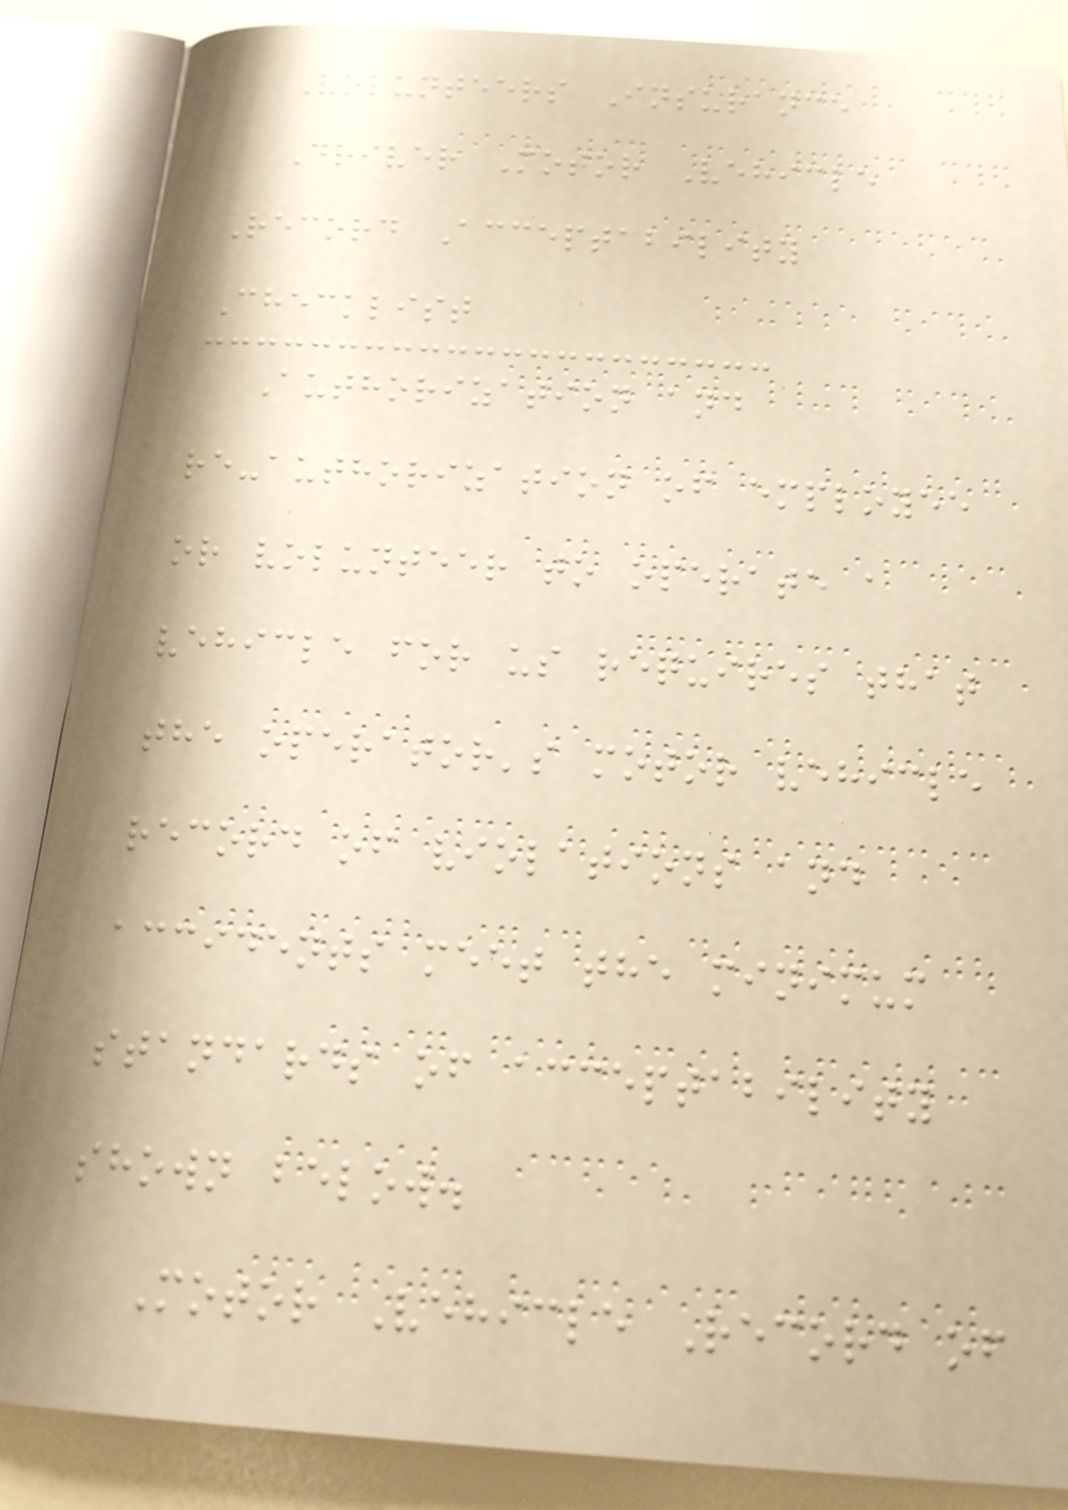Volunteers Insurance
Driver Motor Vehicle
Record Acceptability
Checklist
Authorization and
re-authorization of employee
or volunteer to operate a
vehicle for us requires that
the operator's motor vehicle
record of violations and
accidents meet the minimum
standards of acceptability
shown below.
Motor Vehicle Record of
